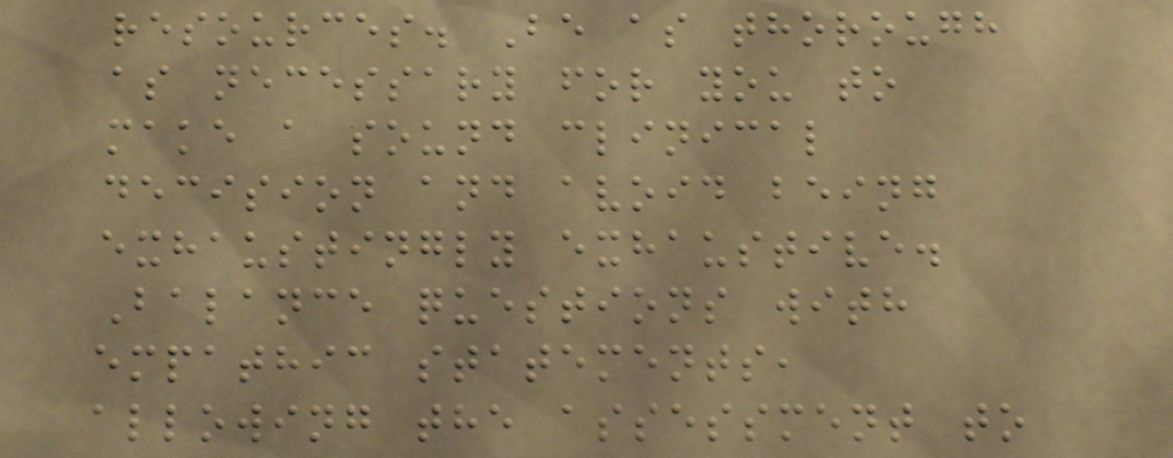resources. Be as thorough
as necessary for you to
make a sound clinical
decision and avoid being
exhaustingly exhaustive.
Balance questions with
empathic statements,
allowing the assessment to
